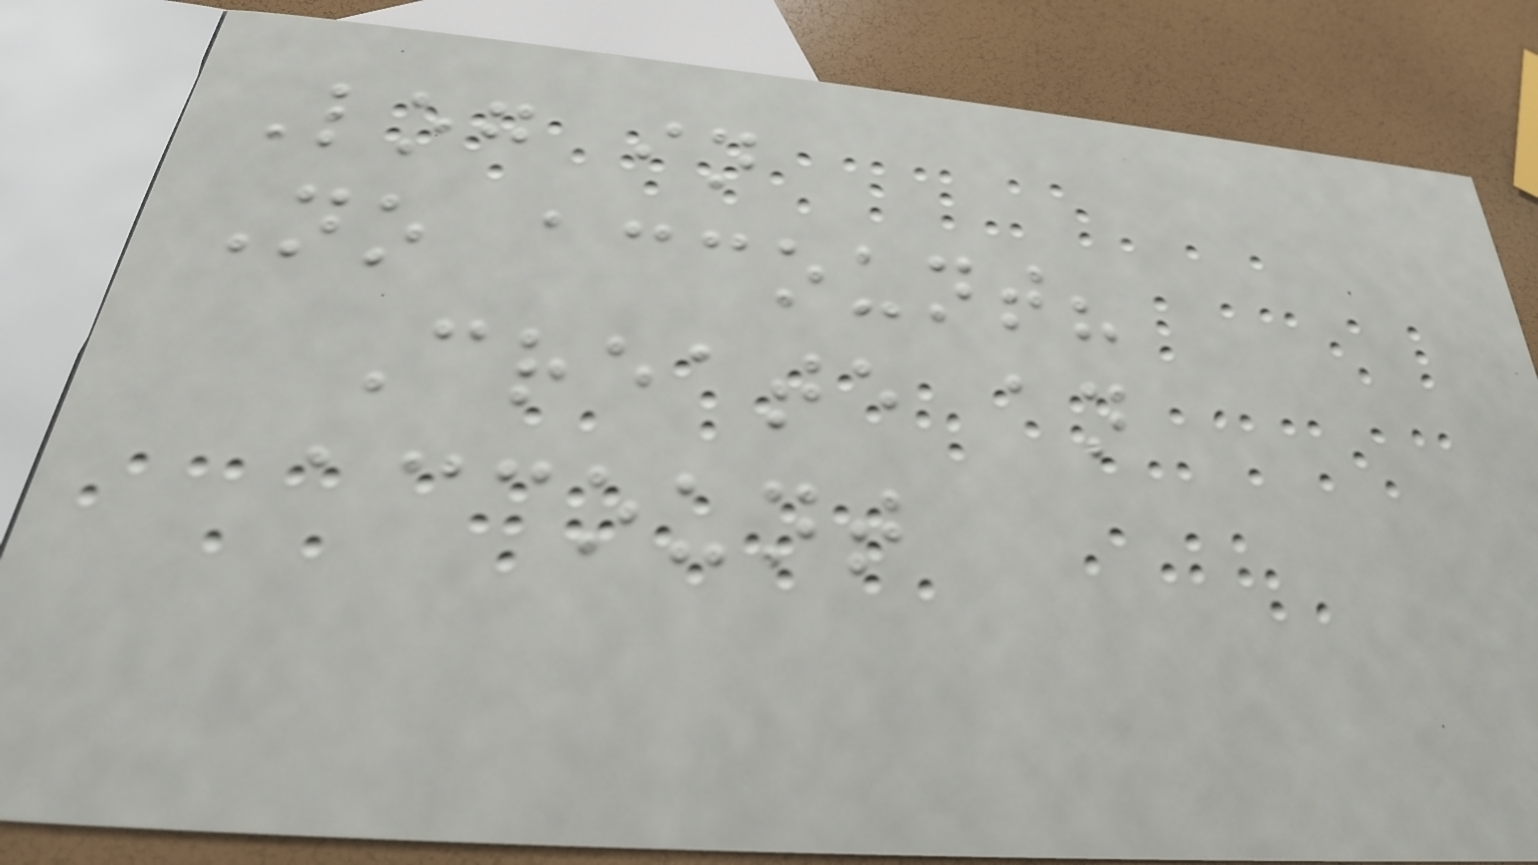Log in
No account?
Create an
account
